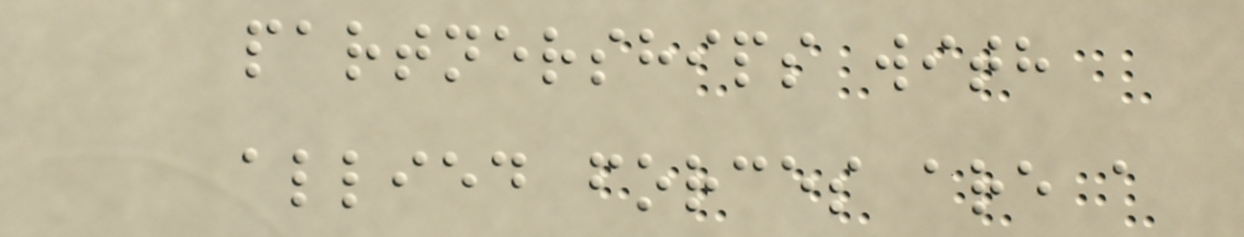partnerships with
allied forces are a
